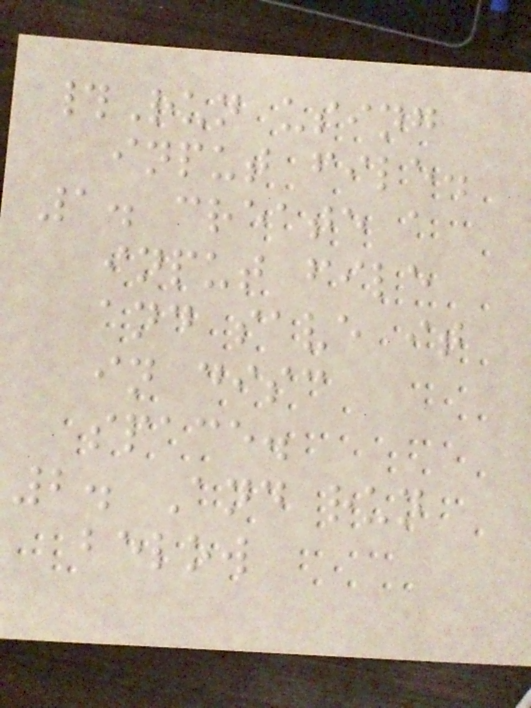#Run using
input file.
1. create a
input file
and save it
in disc
space.
2. And run
below
